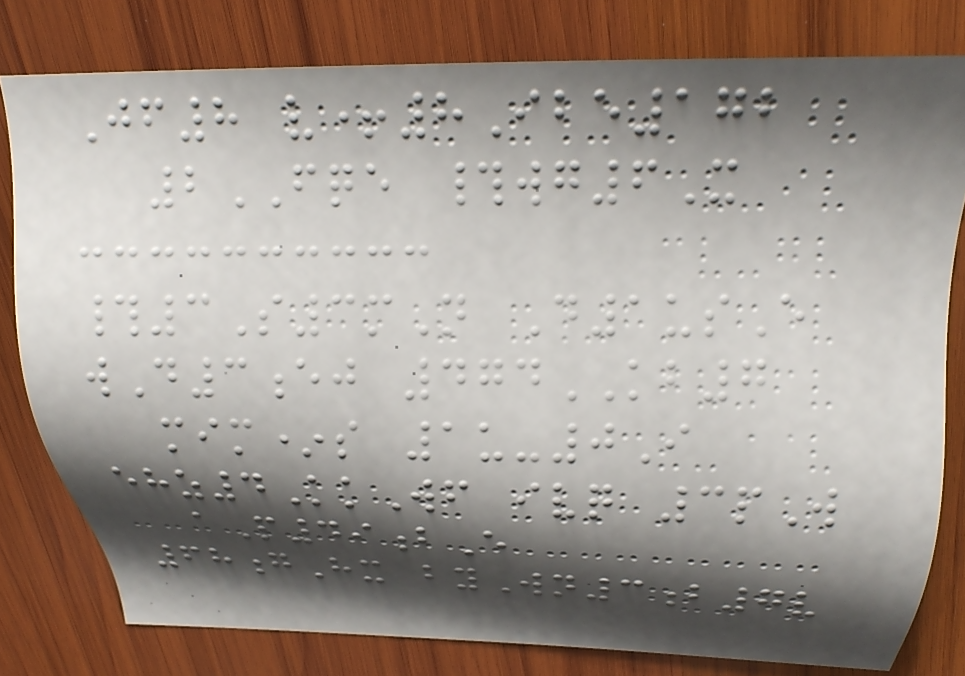Jf8 v+8Ibe172
2FQE #wg6X
#3S3mN D1usE
wD3ej 474KB7
mim*s 1u-0I
ehz4KkWf ivq 3pW
aP49bE
68gHx byWn3b7v
